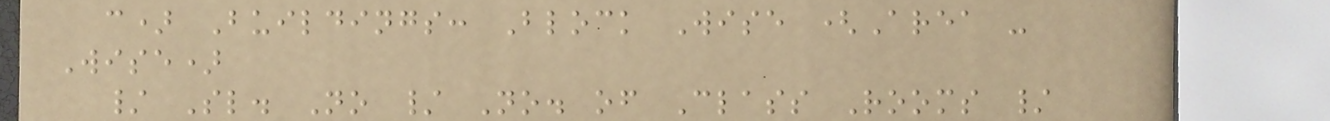c) Buildings: Block Wise (Area -
Wise)
/ Sl. No / No. of Class Rooms /
